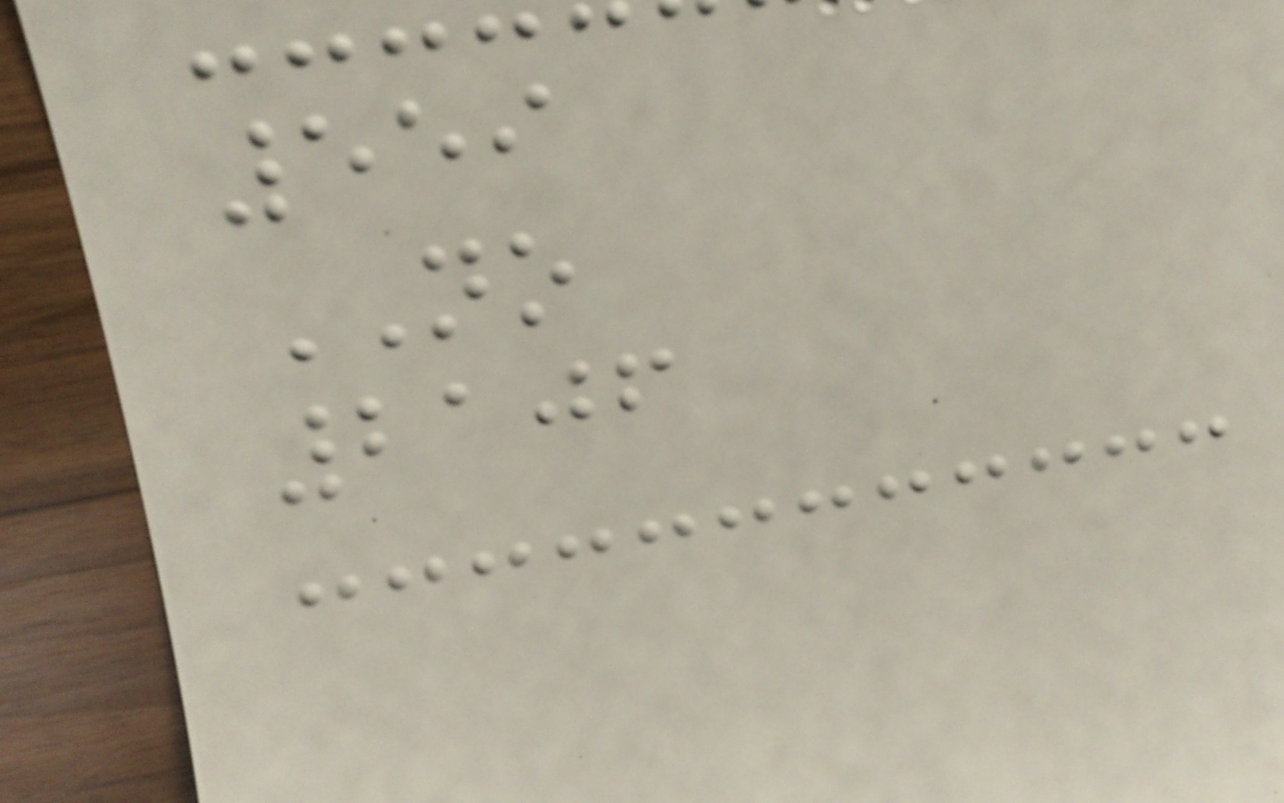559
NO
2106
